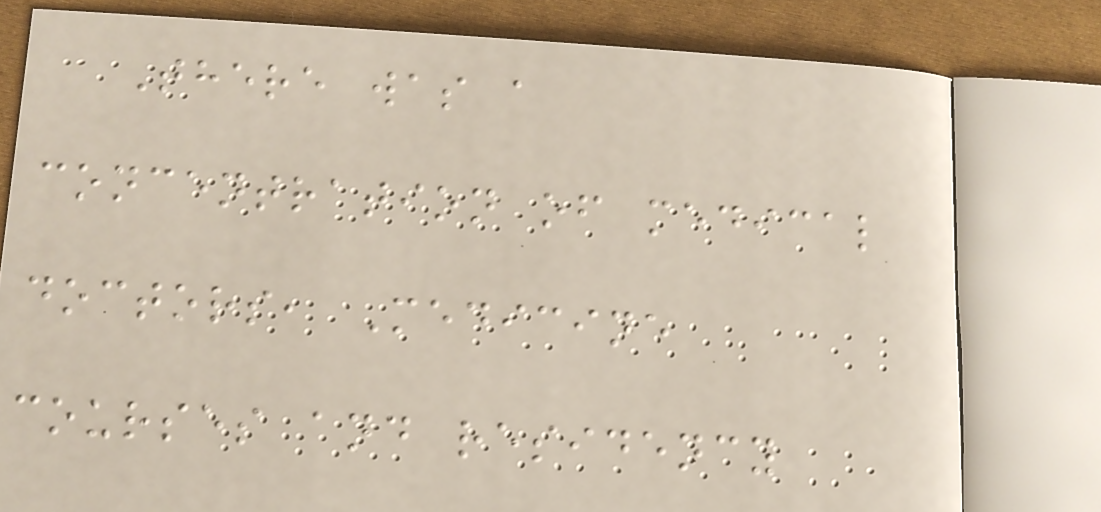There was a
concentration of medical
doctors, Medicine
courses and residency
